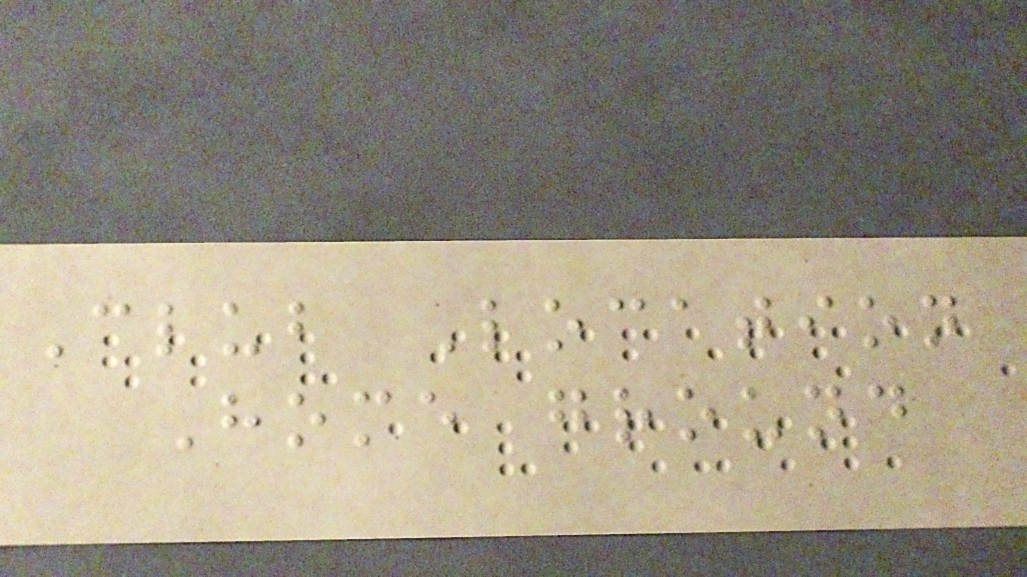Club Location
Home ground
